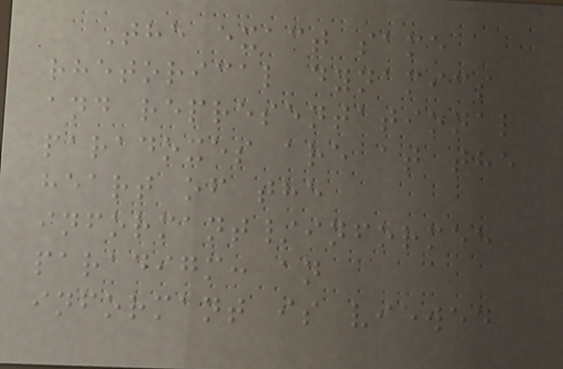The exact same
rhetorical dynamics
and representational
paradoxes are at the
heart of the
informant/informee
paradigm: an
informant is viewed
